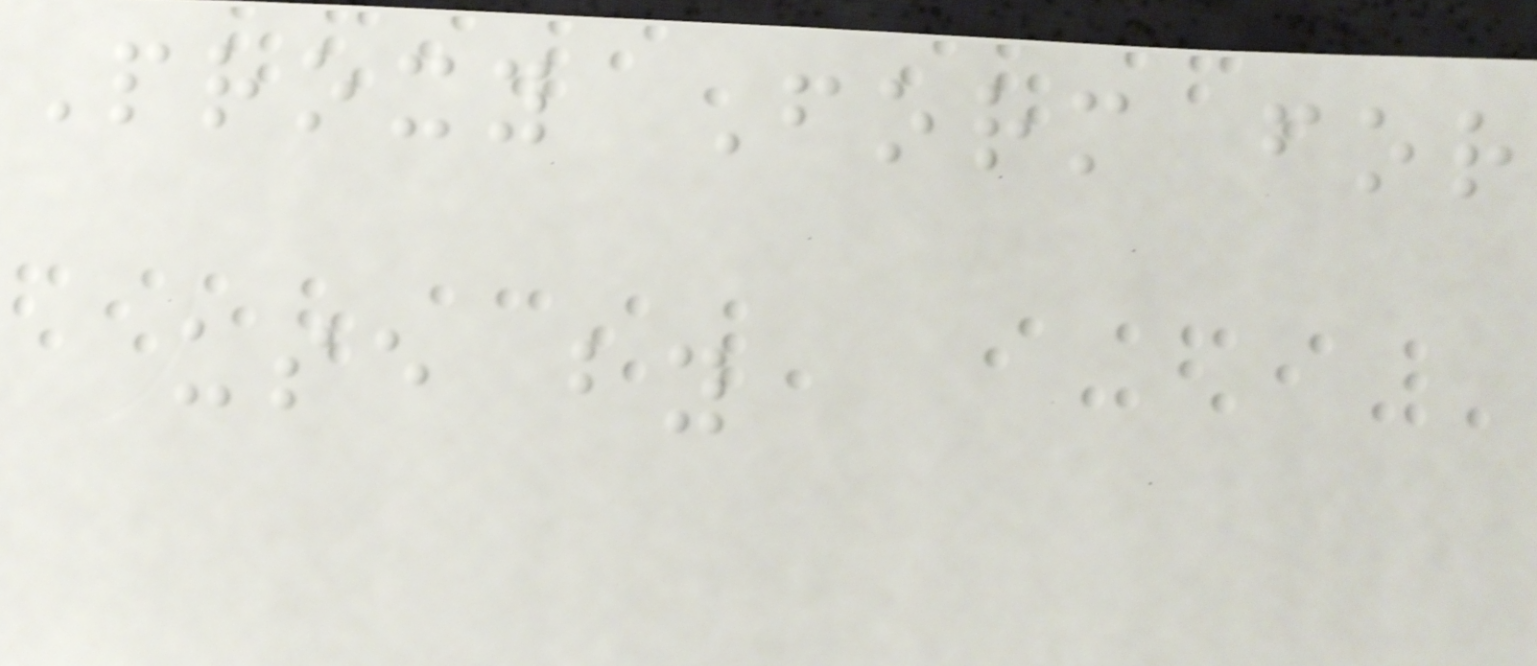Proxy Form for
use by
